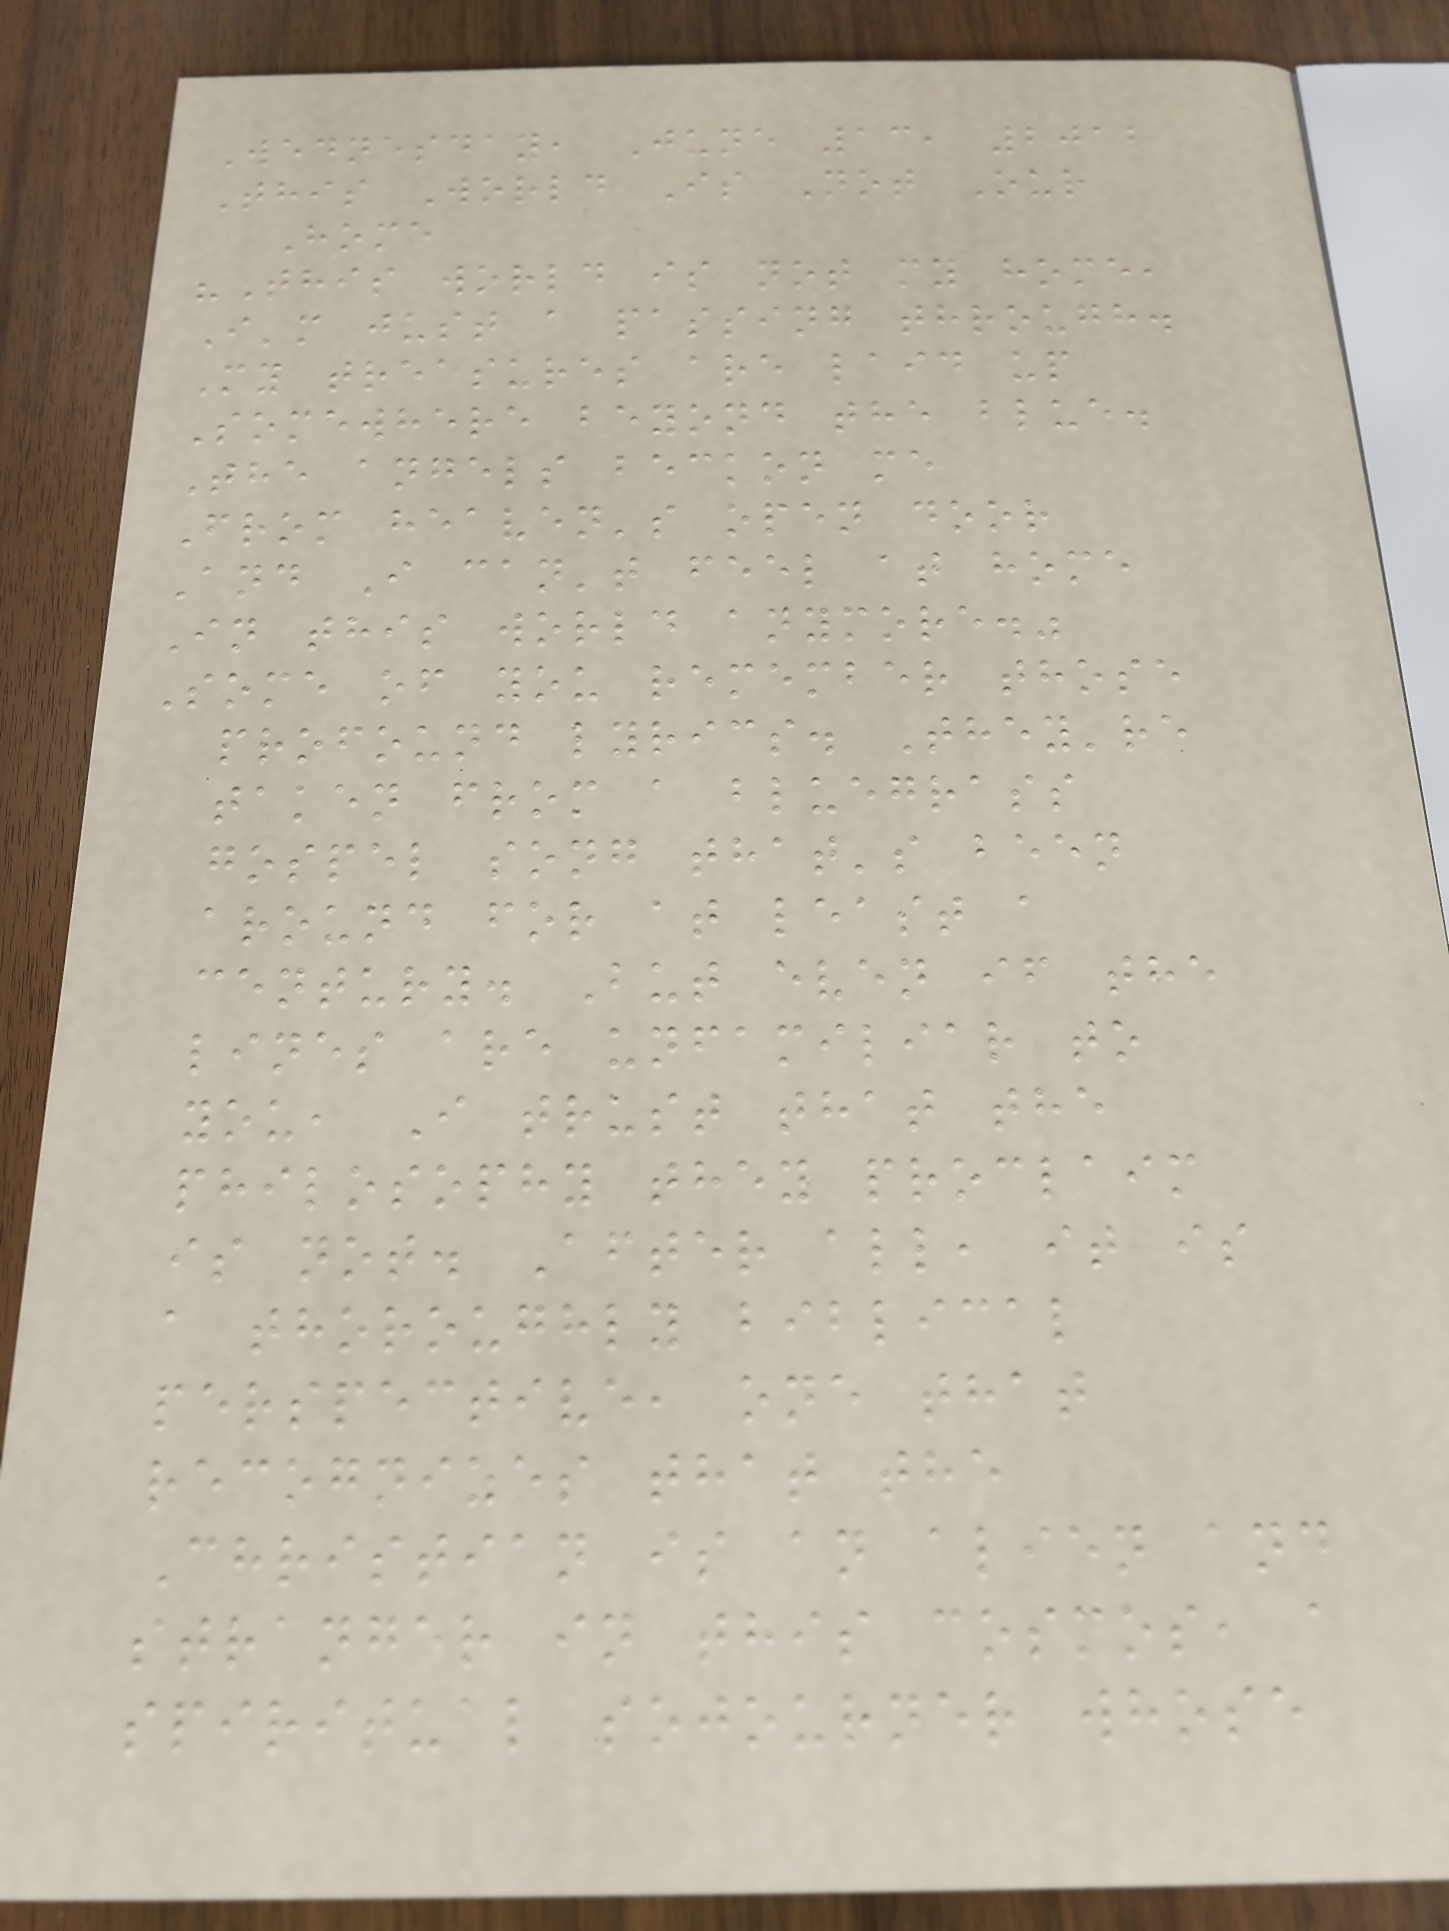Wednesday, June 13, 2012
This World Is Not Our
Home
"This world is not my home,
I'm just a passing through.
My treasures are laid up
Somewhere beyond the blue.
The angels beckon me
From heaven's open door
And I can't feel at home
In this world anymore."
Some of you remember those
profound lyrics. They're
taken from a bluegrass
gospel song that's been
around for at least a
century. But even if the
lines are unfamiliar to
you, I trust that the
philosophy they proclaim
is not. After all, it is
a thoroughly biblical
perspective, one that
recognizes that the
Christian is an alien and
stranger in this cosmos, a
spiritual sojourner whose
